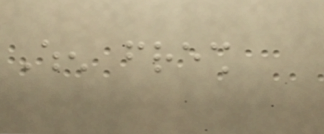When fresh
